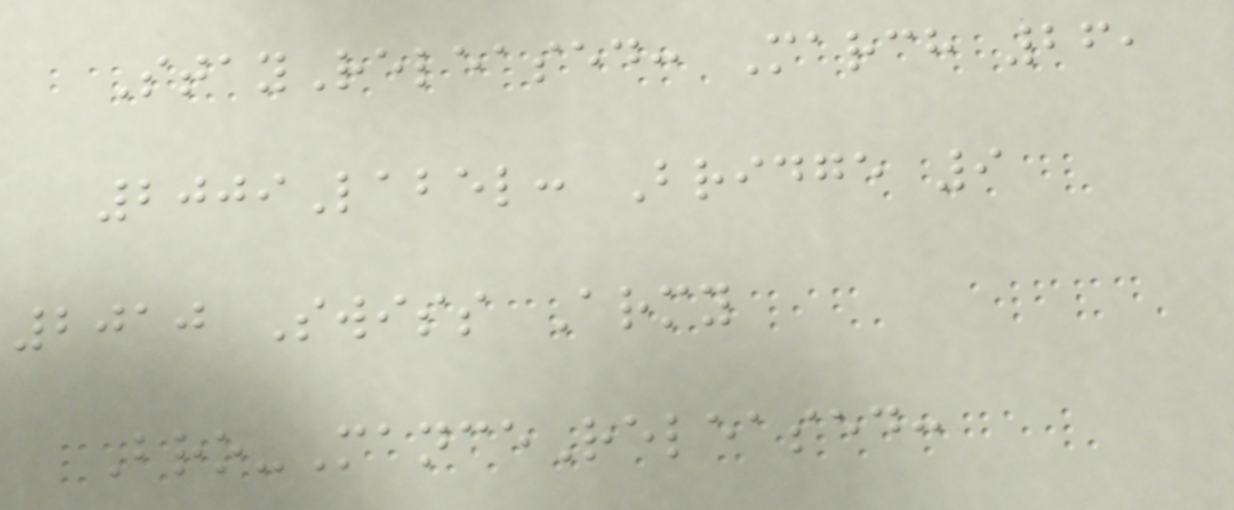StayReleased: March 26,
2009Label: Bridge 9
2010 Swiss Army
Bro-ManceReleased:
